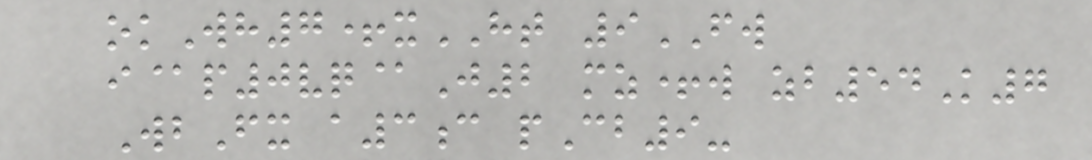okWh7+xHT 9FW
i@p0vq@J2 mz+w zb54K7
WbFx a3c pCb9-
